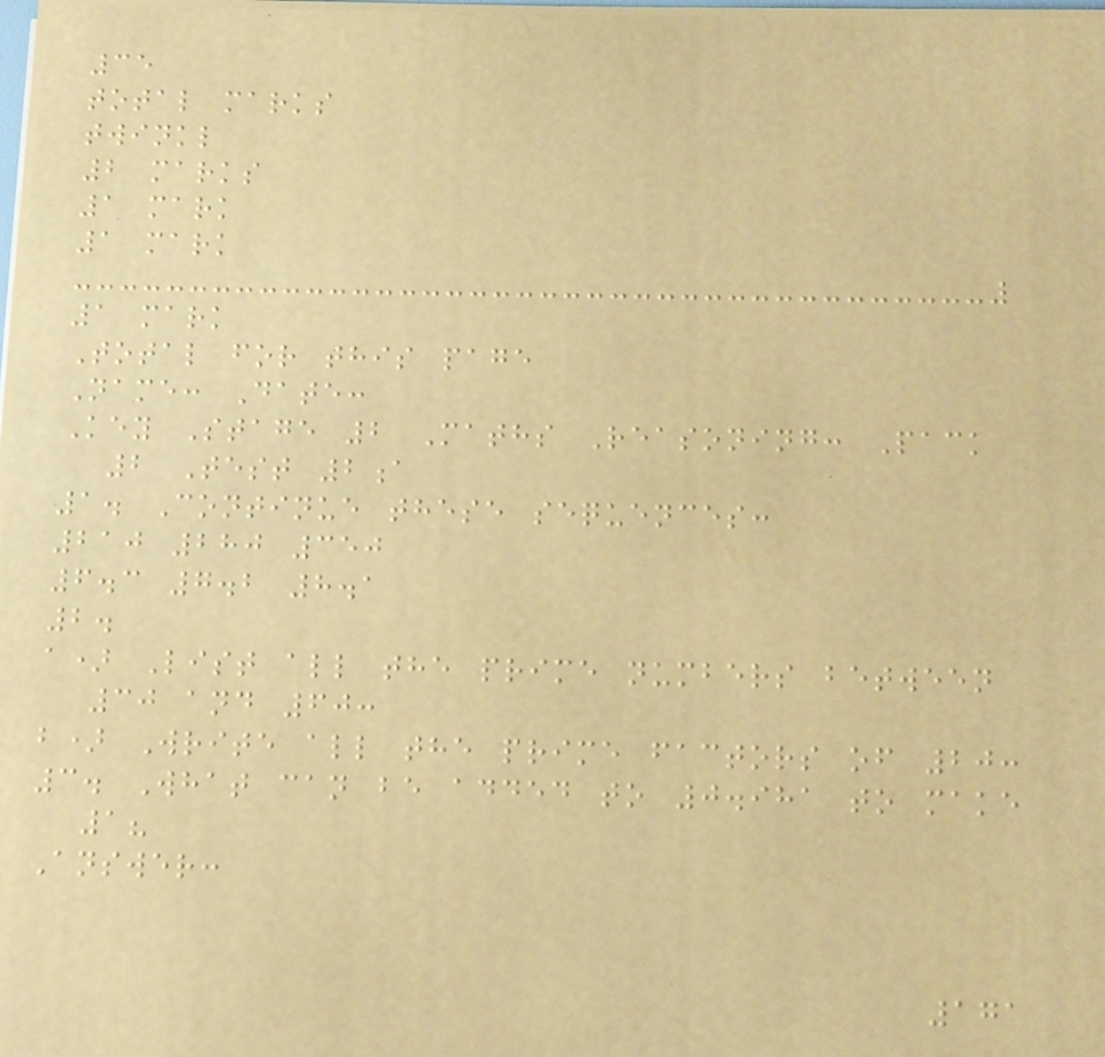35
total marks
twinkl
2 marks
1 mark
1 mark
1 mark
Total for this page
Name: Date:
Key Stage 2 Maths Reasoning: Pack
2 Test 2a
1. Continue these sequences:
210 280 350
6.3 7.2 8.1
2.
a) List all the prime numbers between
30 and 60:
b) Write all the prime factors of 20:
3. What can be added to 0.981 to make
1?
Answer:
171
